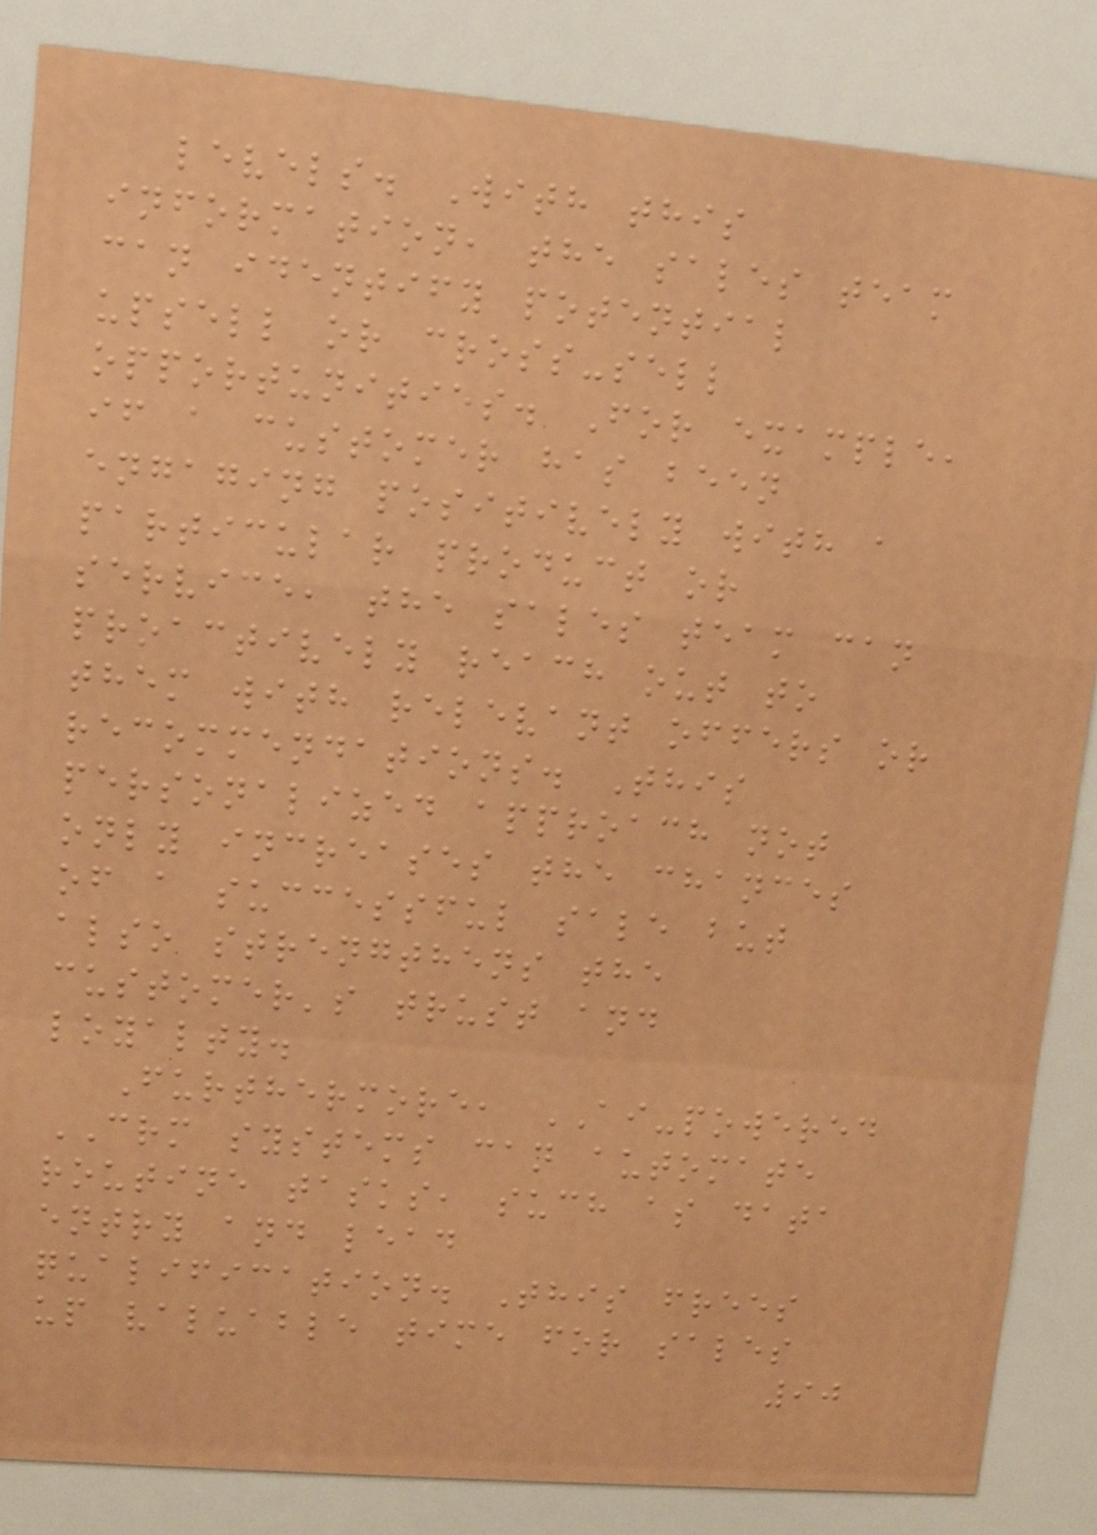levels. With this
information, the sales team
can identify potential
upsell or cross-sell
opportunities. For example,
if a customer has been
engaging positively with a
particular product or
service, the sales team can
proactively reach out to
them with relevant offers or
recommendations. This
personalized approach not
only increases the chances
of a successful sale but
also strengthens the
customer's trust and
loyalty.
Furthermore, AI-powered
CRM systems can automate
routine tasks, such as data
entry and lead
qualification. This frees
up valuable time for sales
90
